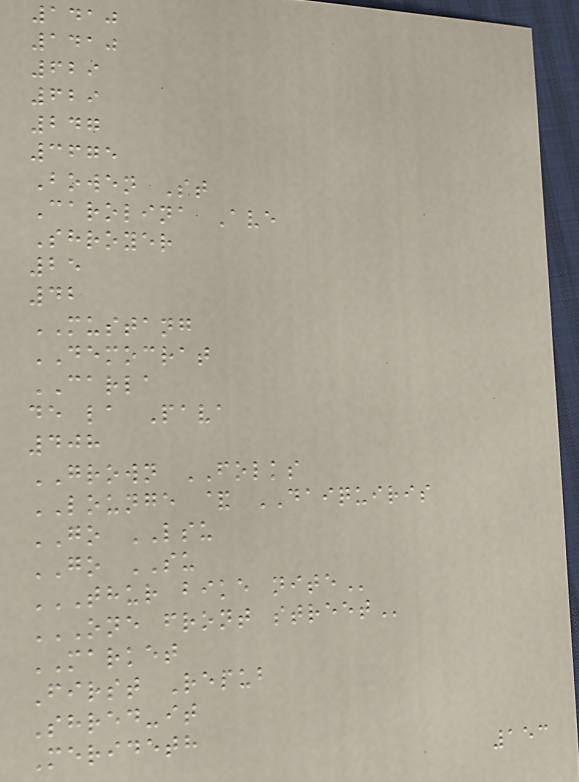1410
1410
629
629
247
3675
Bowen St
Carolina Ave
Shroyer
25
42
MUSTANG
DEMOCRAT
CARLA
de la Pava
408
GROWN FOLKS
LOUNGE & DAIQUIRIS
GO LSU
GO SU
THUR BIKE NITE
ONE FRONT STREET
MARKET
First Repub
Shred-it
Merideth
153
